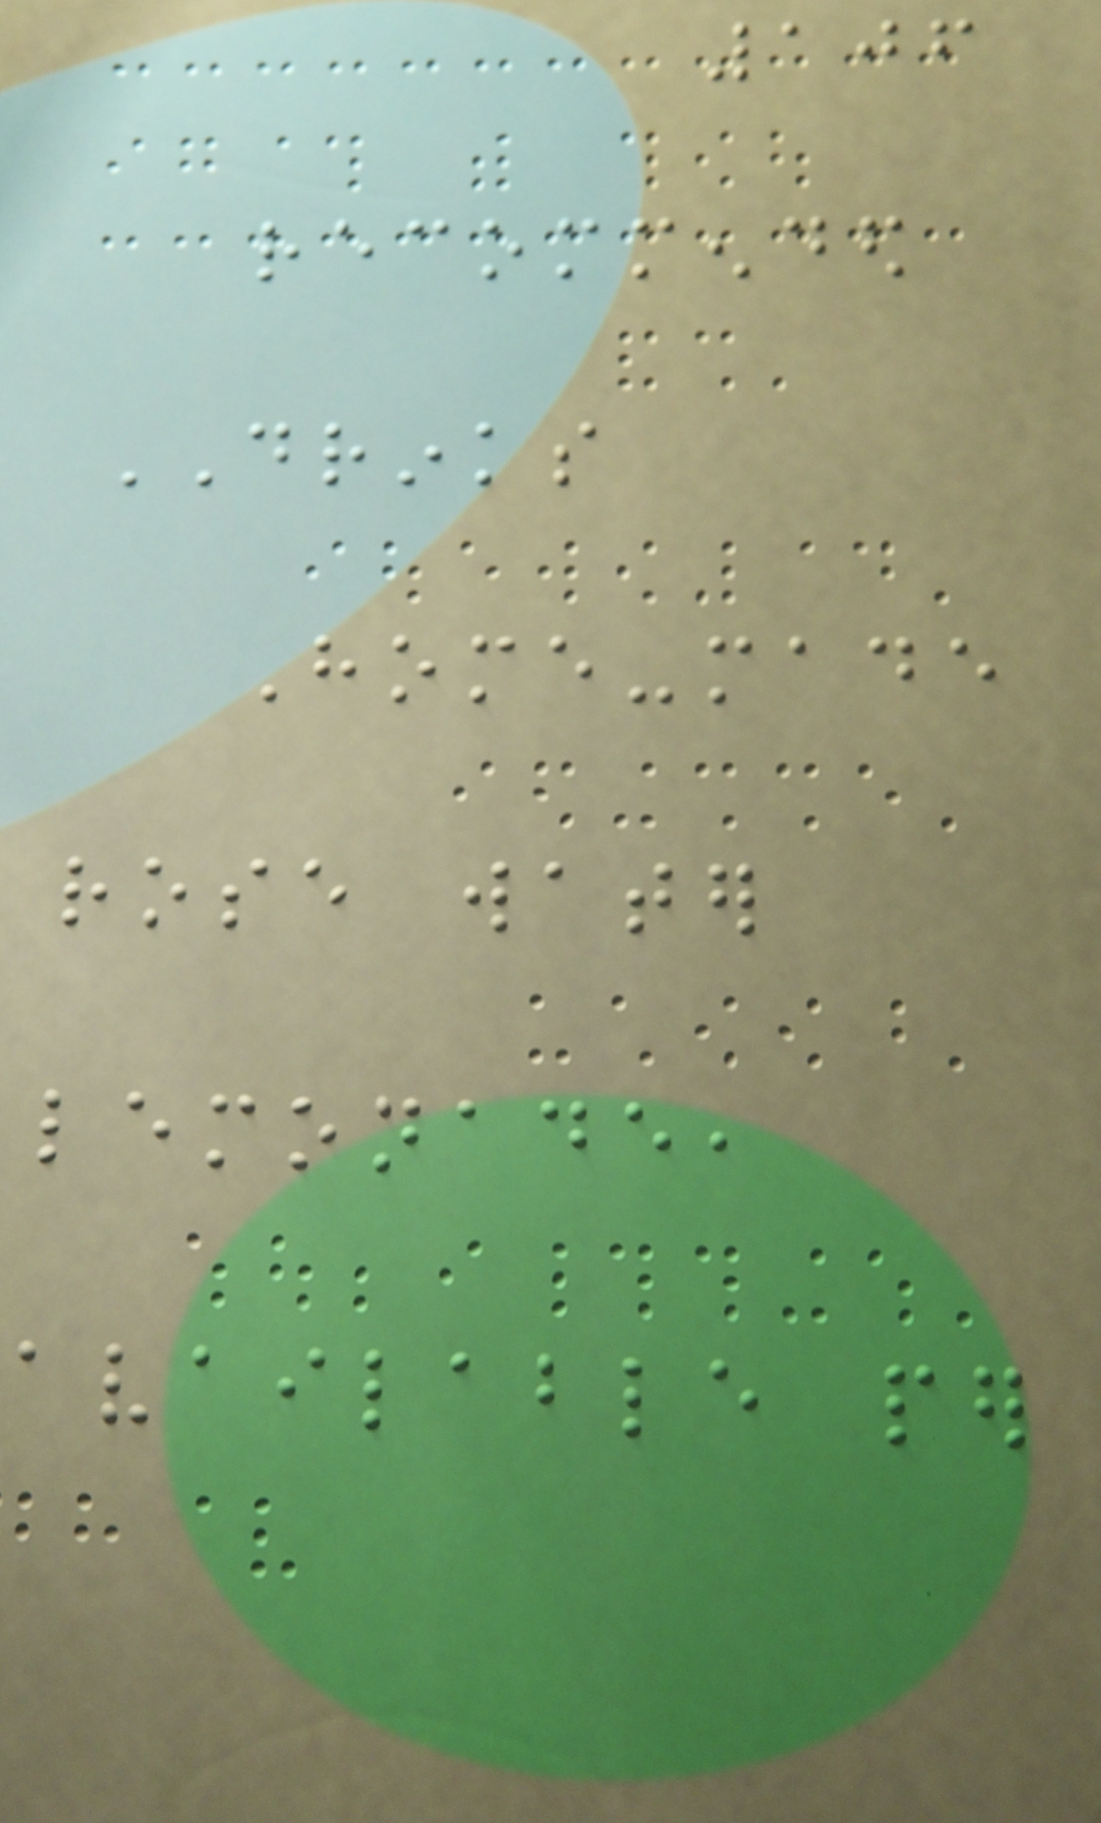106
recommended
DRINKS
Home-made
rose water
lemonade,
available per
